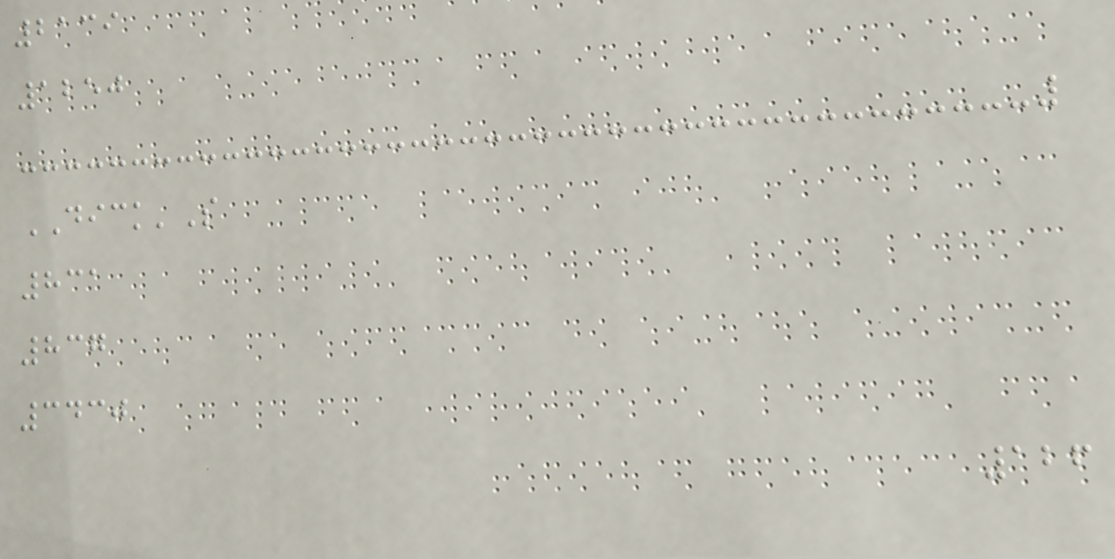2139
1250
DICK'S
831
837
3430
126
